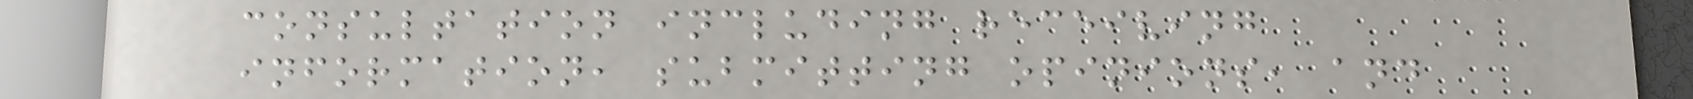consultation including receiving
information, submitting opinions, and
